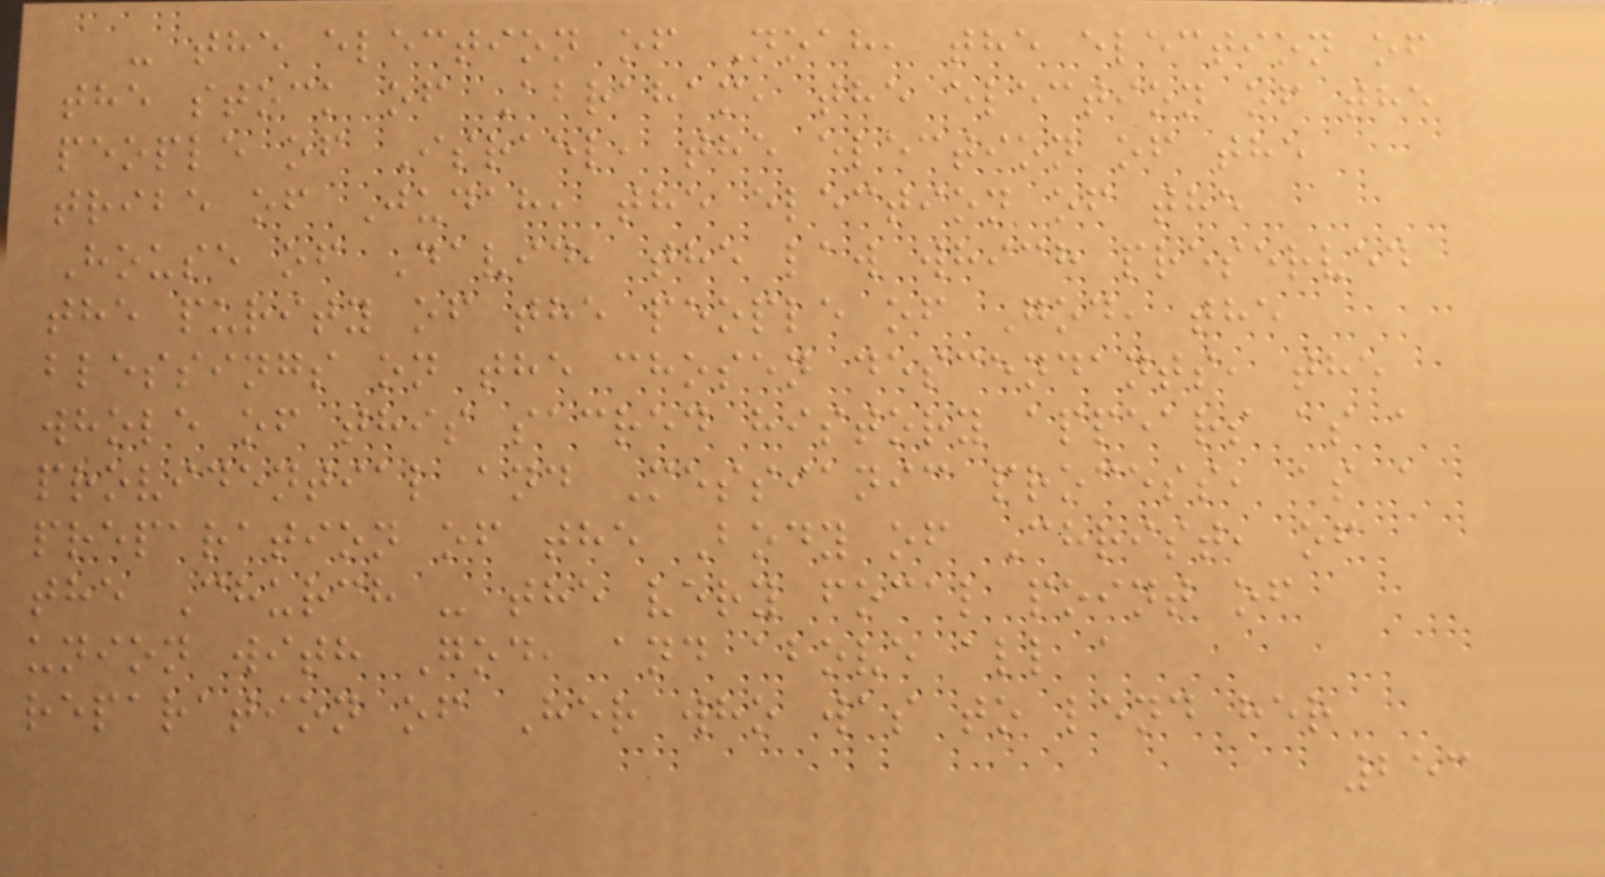- the election of Noah, the election of
the stock of Abraham, the election of the
people of Israel, the election of the
tribe of Judah, the election of the
House of David, the law which preserved
the purity of the people of God, the
blessings on the chosen descendants, the
whole of this sacred history appears as a
providential and Messianic process, as a
preparation of the Body of Christ, of
the Church - the very focal point of
union with God, and above all a
reparation of Her who was to lend her
253
